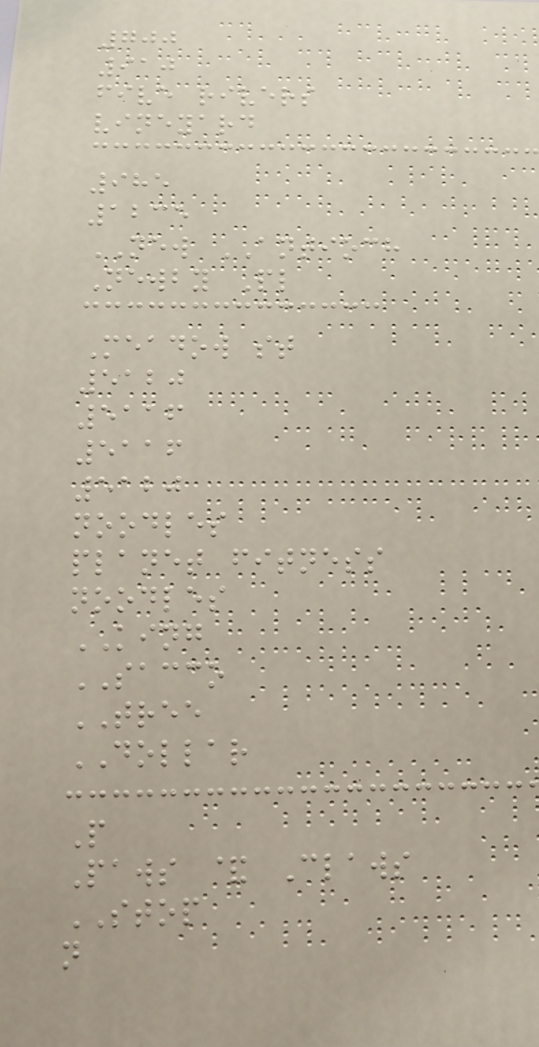700
910
five rivers
vineyard
985
1235
NEW ANTIOCH
Newby Pl
Meadow st
5120
5116
5116
5120
noodles
planet fitness
noodles
KING
SACCO
TREE
DOLLAR
P
Paws & Claws
STOP
n
